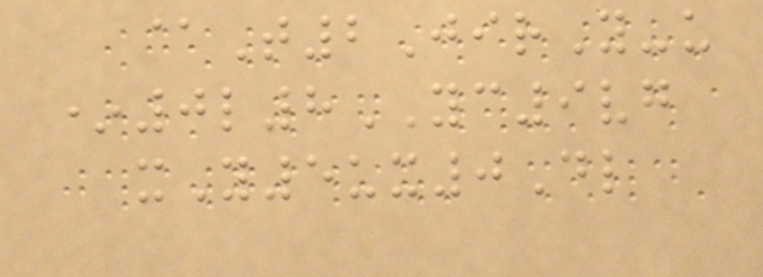@T2JirY-u
*0l8YC9vg
xY5ux0Dl
